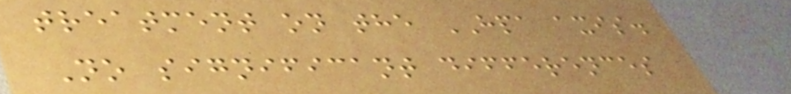treatment on the HPA axis.
No significant differences
